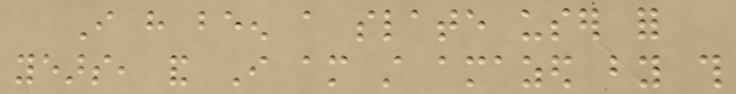I have been a slate user for
years, and I am still amazed by this
